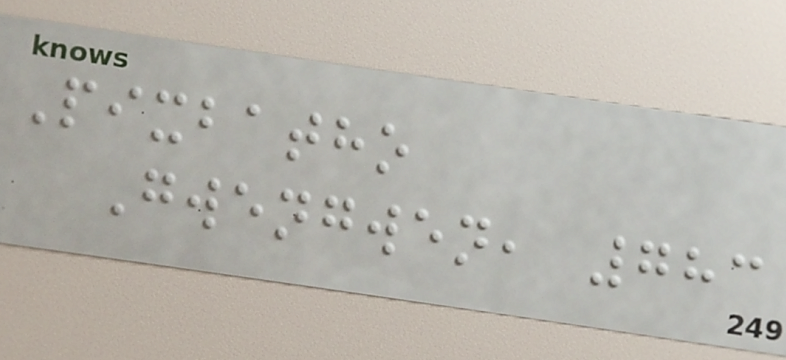Pixbatho
Gwengwen, 783
